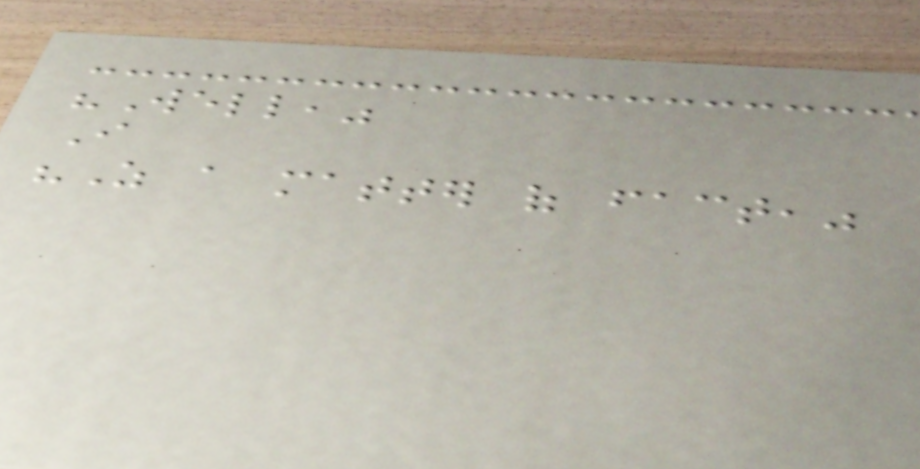"Well,"
I
"As a matter of fact,"
